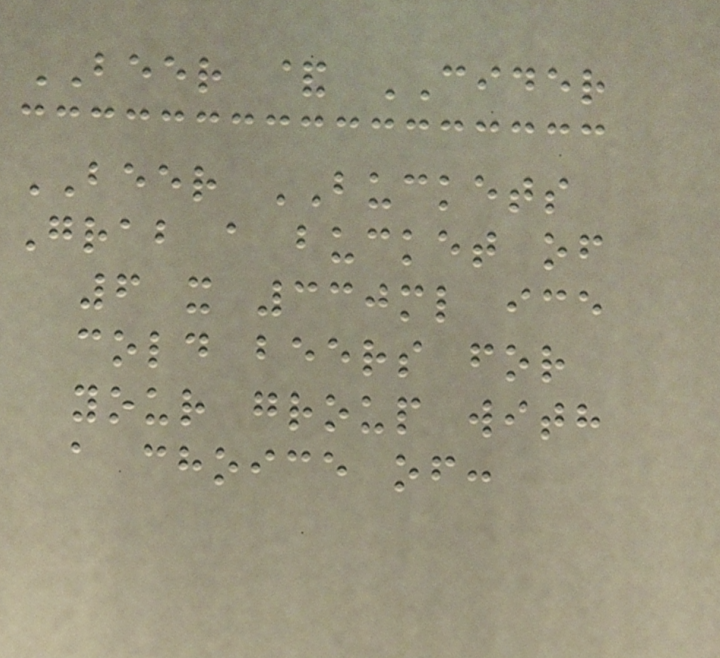BEER & CIDER
BEER BUCKETS
Grab a bucket of
6 x 330ml ice
cold beers for
your group with
a choice of:
